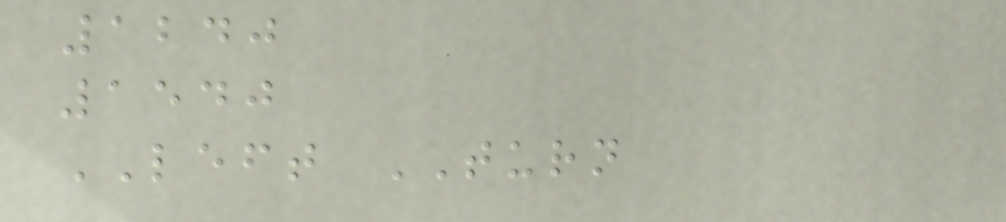1240
1540
LEFT TURN
